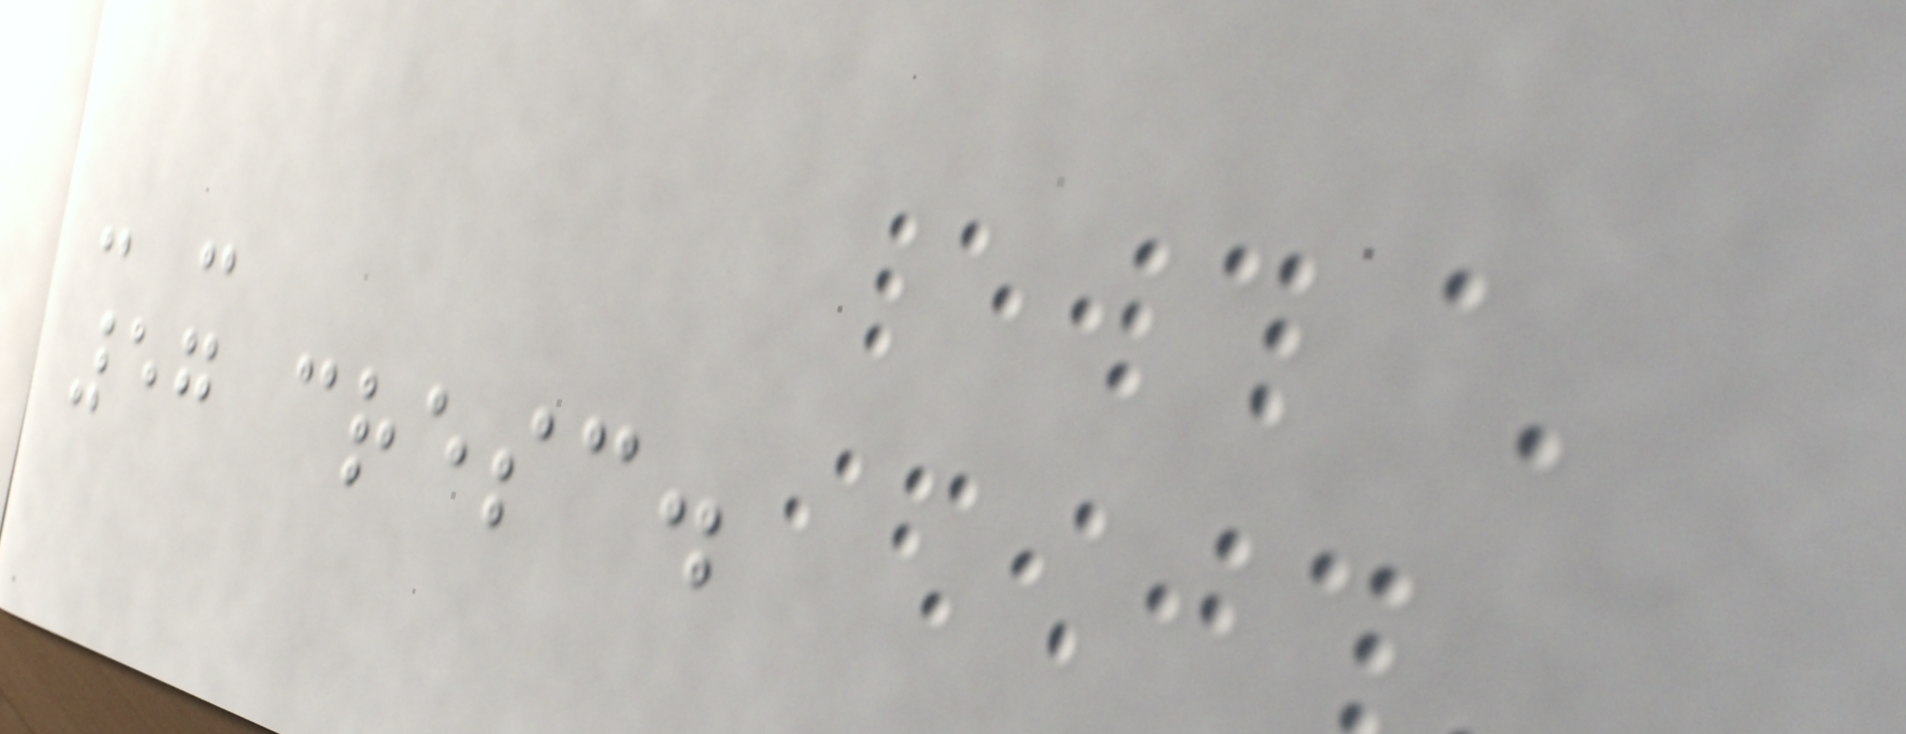- -
57 cresc.
